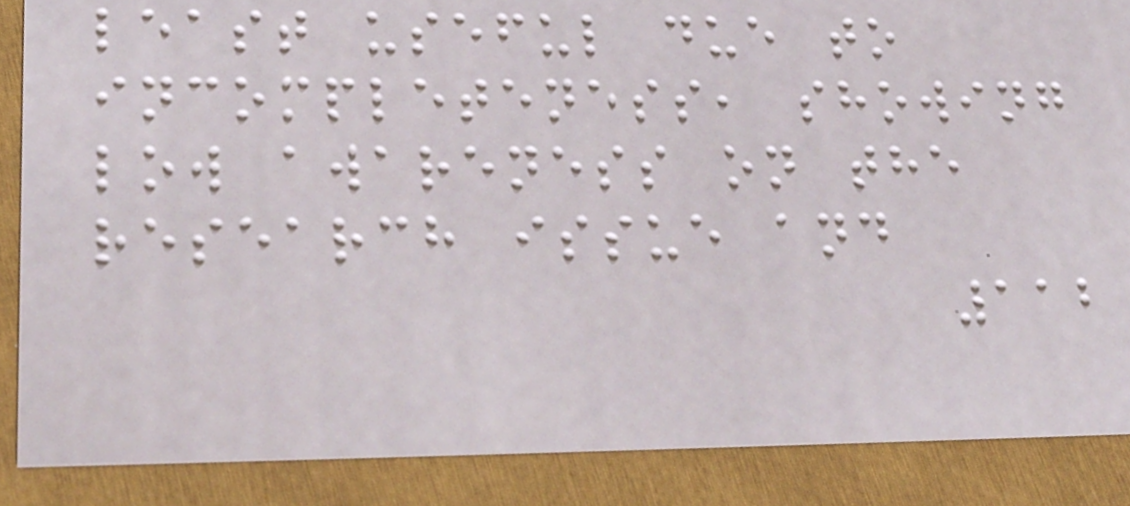least useful due to
incompleteness, showing
low awareness on the
research issue and
112
